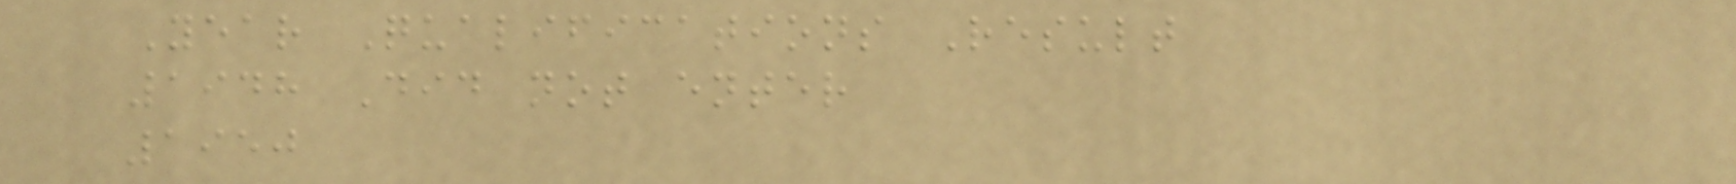Year Qualifications Result
1948 Did not enter
1950
